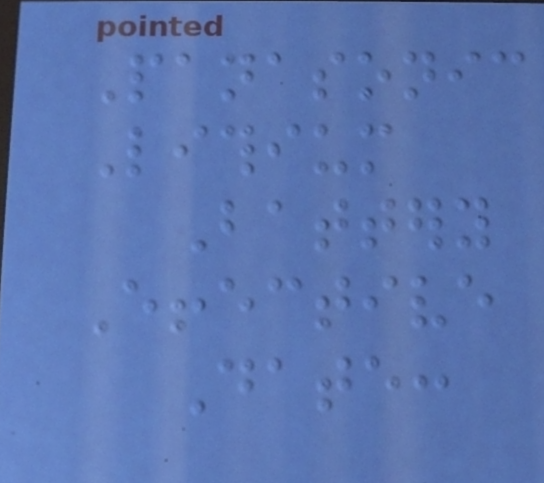Panasonic
Lithium
Battery
Effective
Date:
